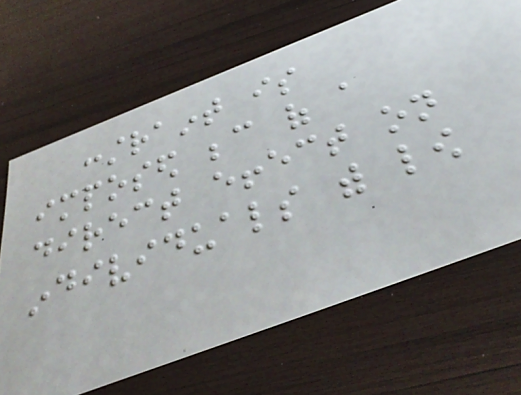constraint is
imposed because of a
direct effect on
individuals with low
